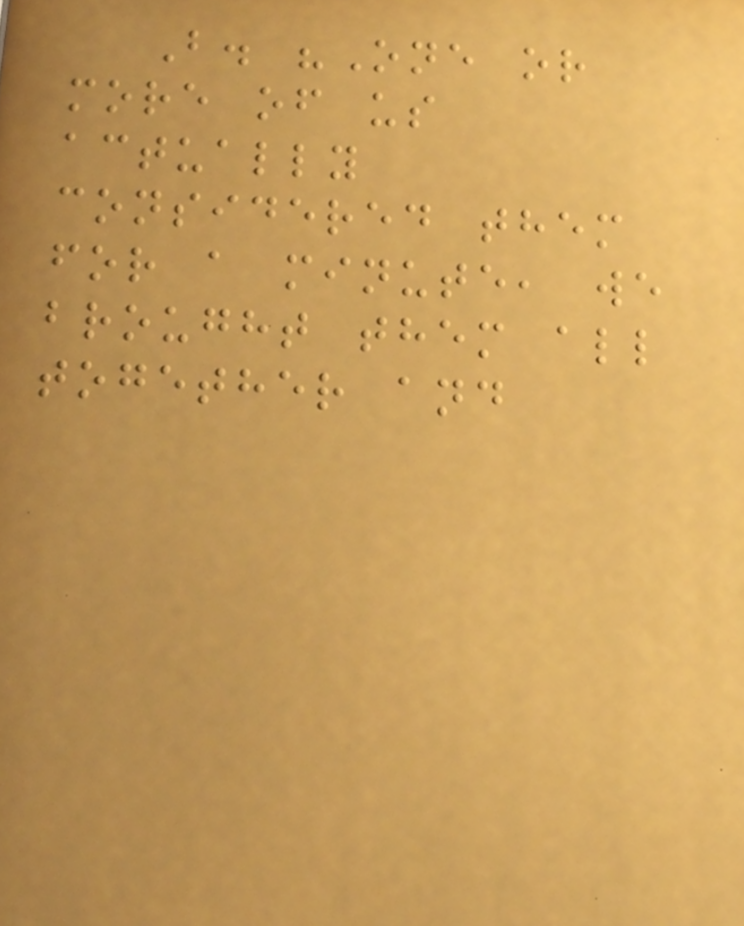B. "One or
more of us
actually
considered them
for a minute, we
brought them all
together and
